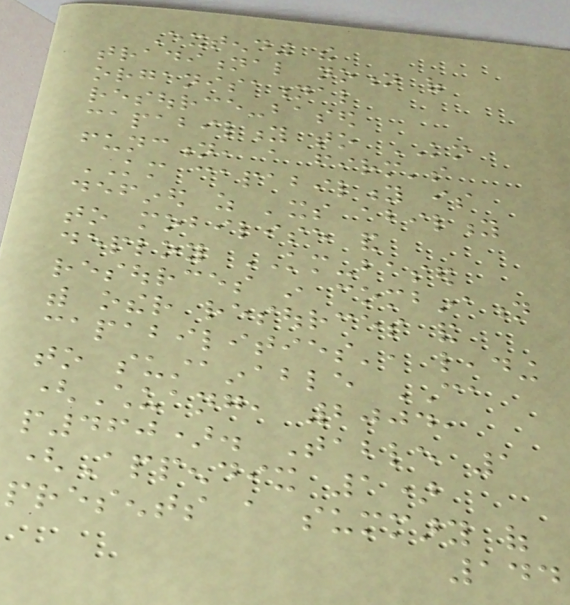Extending the
traditional notion of
organisational
resource-based
capability to KM
function, a firm's
KM capability is
defined as 'its ability
to mobilise and
deploy KM-based
resources in combination
with other resources and
capabilities', leading
to sustainable CA
(Chuang, 2004,
p460). Table 1
(Appendix 1)
presents a summary of
144
